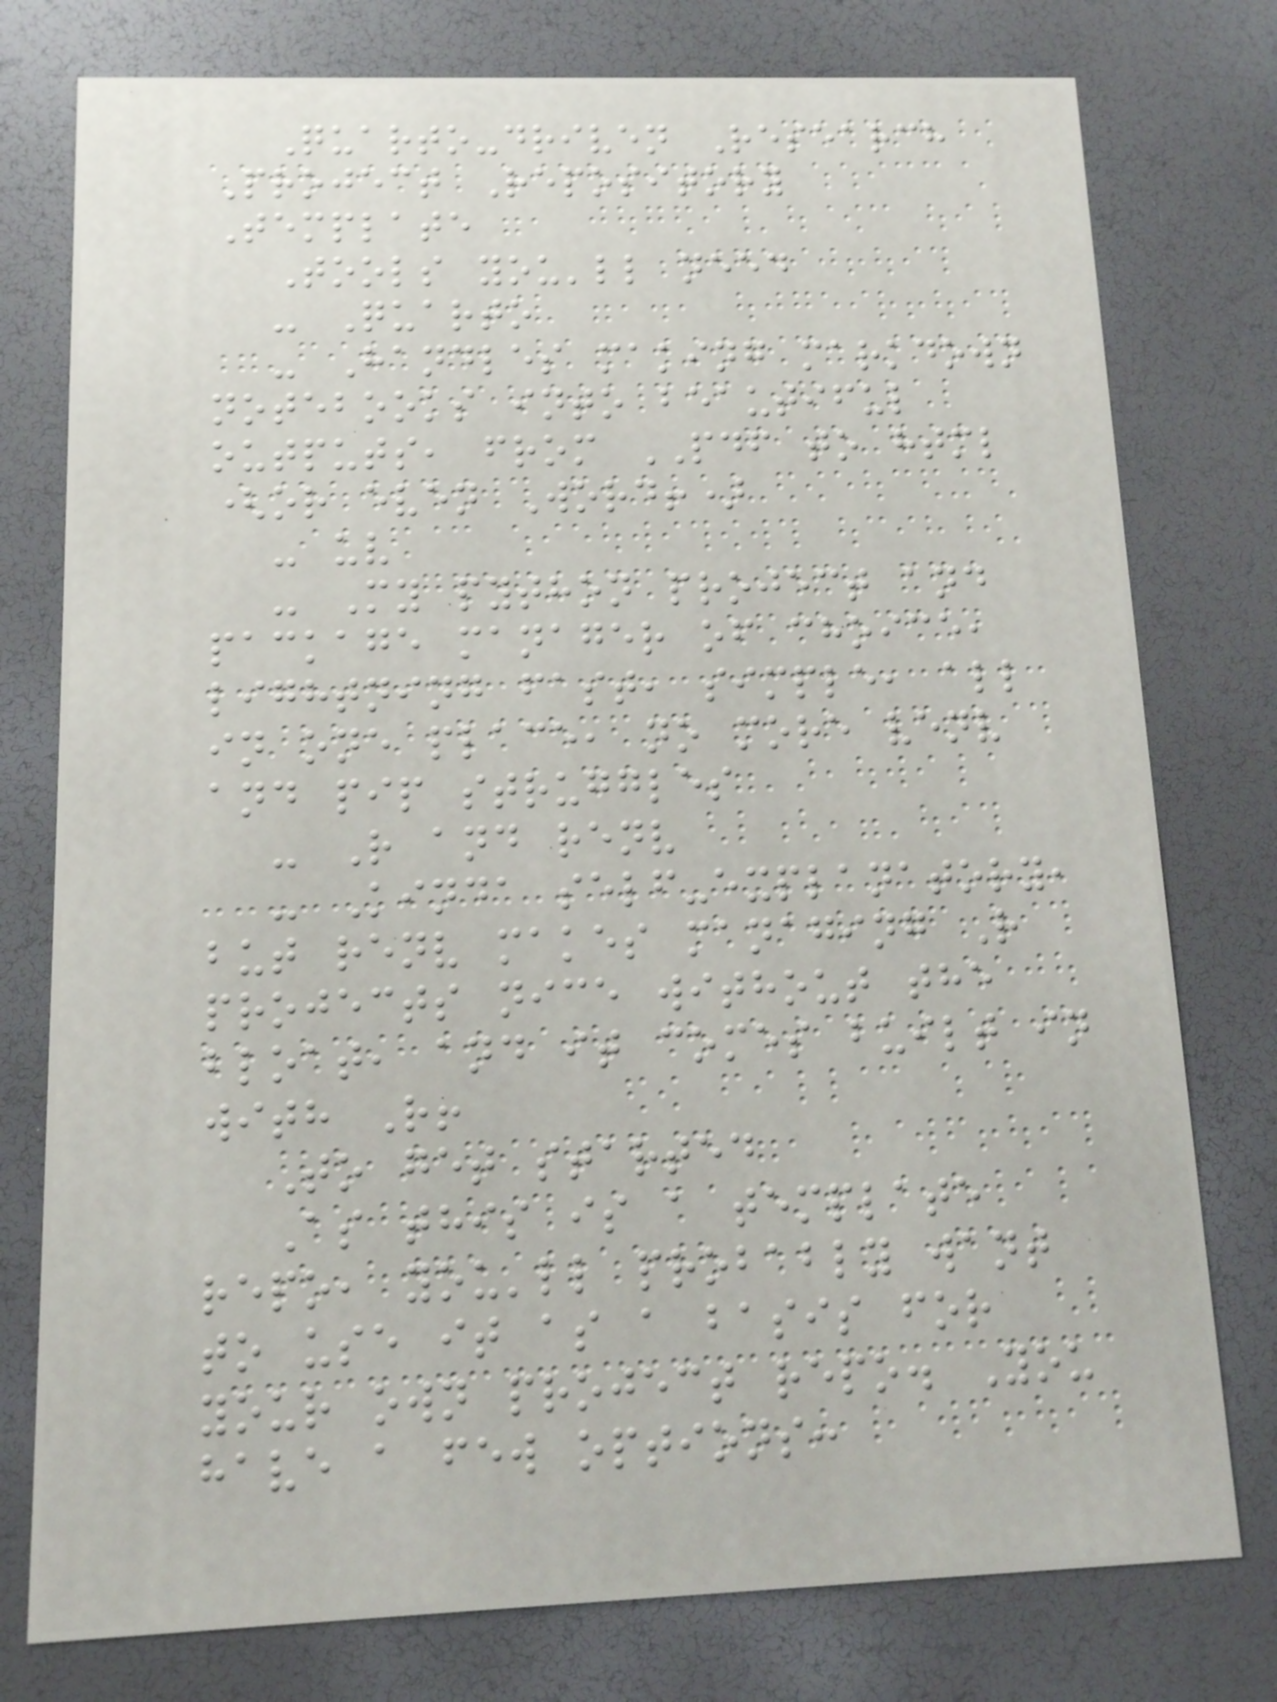Quarto-driven Research
Project Repository
Template
Tools you'll need
- Quarto
- Handles making markdown
notebooks into beautiful
outputs, from PDF to html
(or even Word!)
- uv
- My python project and
package manager of choice,
lightning fast, simple, all
in one place, no more venv
and pip struggles
- R and renv
- Kinda self-explanatory,
but renv makes managing R
projects nice without the
bloat, and it comes built in
with R!
To get started
As this is a template
repo, you'll probably want
to use it as a basis for
your own project repo. You
have a few options:
